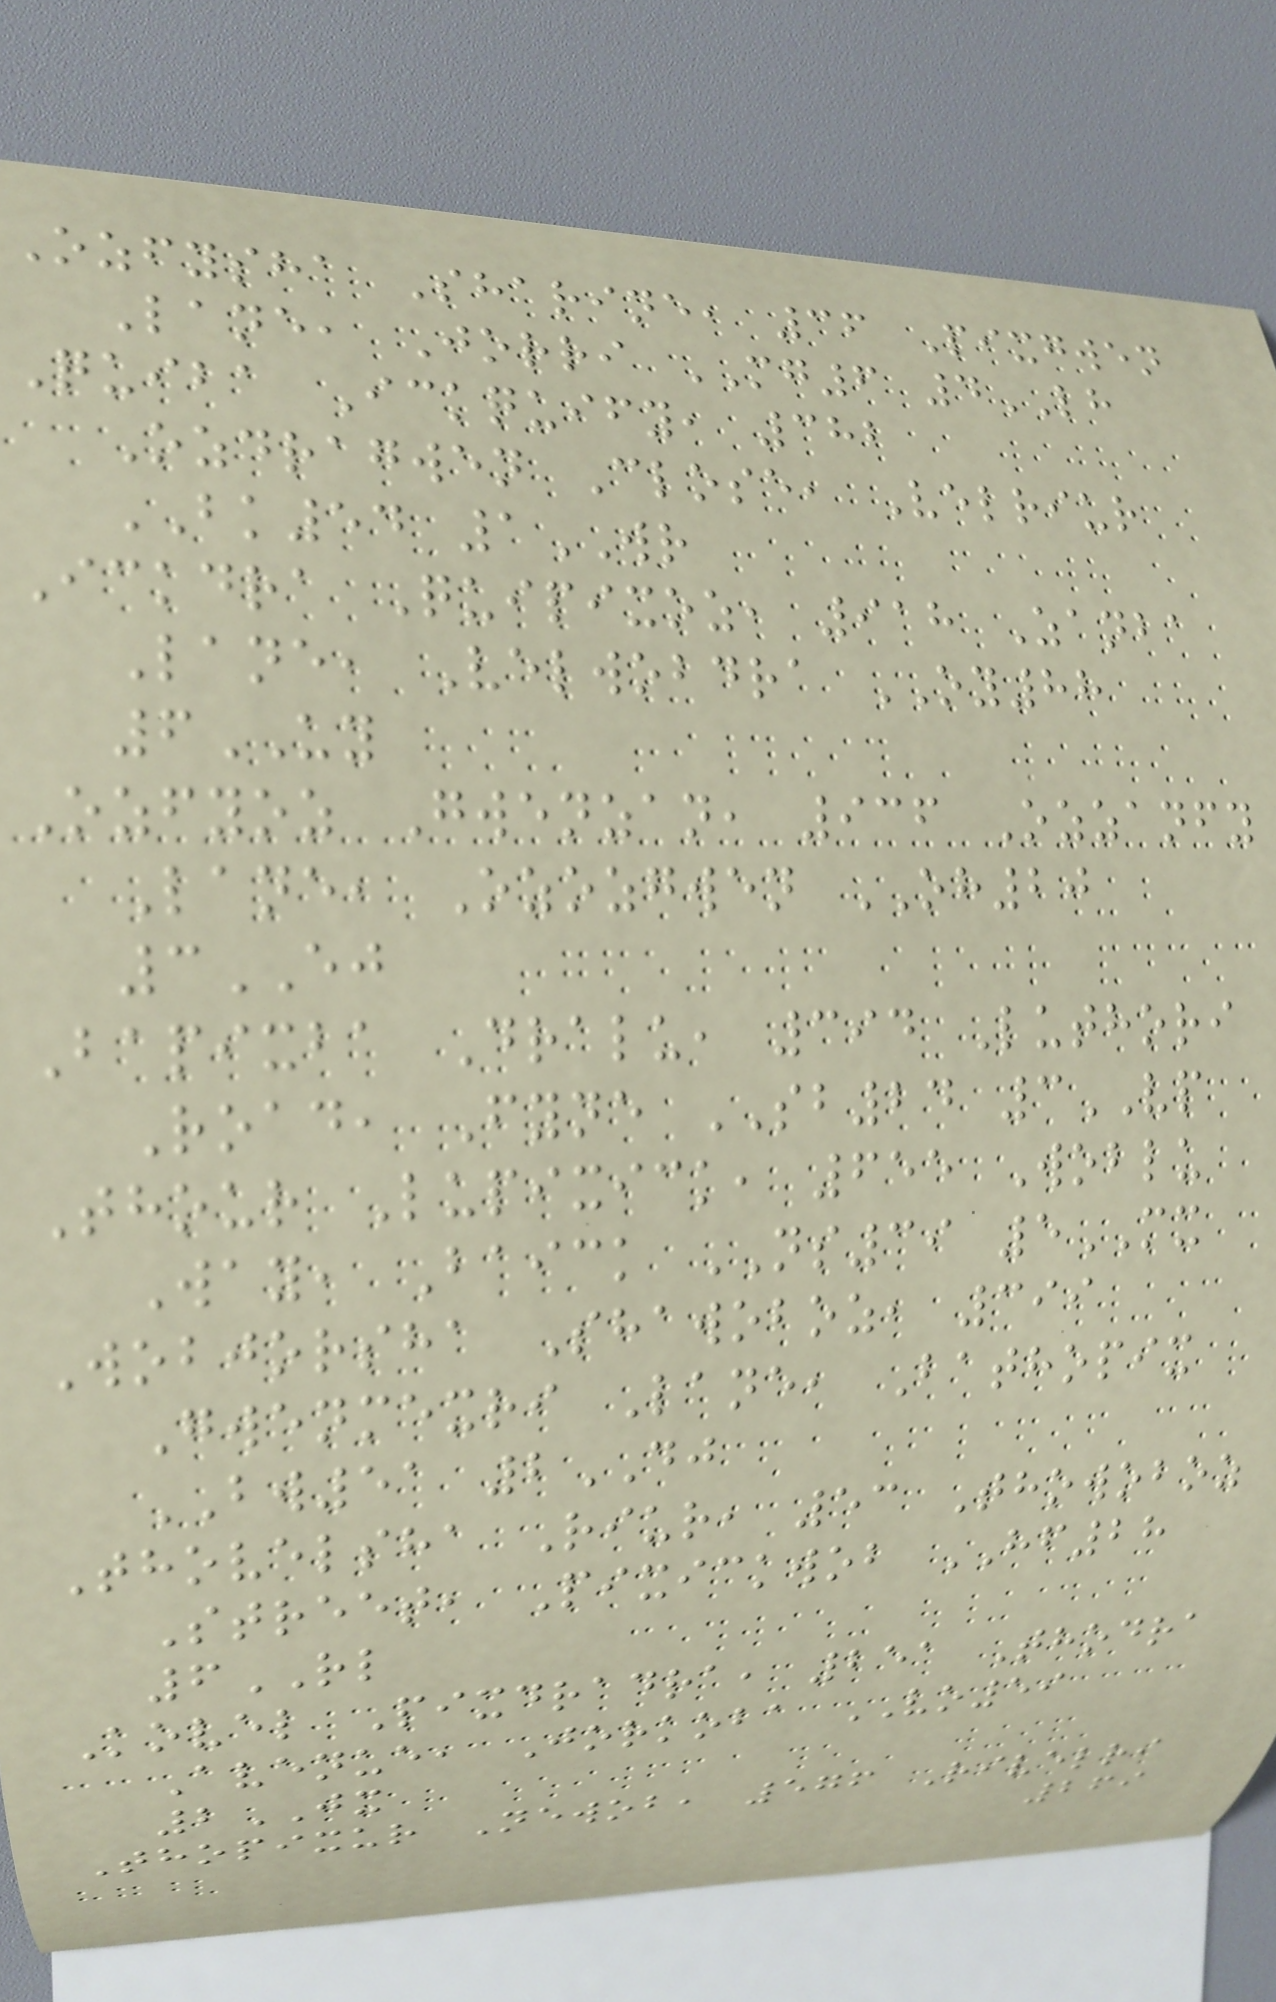Ozfysha Sharine, 36 Pixgwen
Lane, Jorri MG6 4LH
Quiba Ickquify, 382
Ozdragwen Close, Velriur
BK54 1WR
Ickdra Quipixoz, 918 Zanba
Lane, Velwobdra OY88
6UY
Ozfyoz Gwenzan, 936 Ozzanfy
Lane, Ozozgwen OH20
3EJ
Bapixba Dralu, 394 Luthori
Road, Fyne SB24 3VP
Thour Lupixick, 655 Woblu
Way, Baick NS39 5MX
Wobjorsha Shawoboz, 399
Gwenmexri Lane, Bathopix
BW51 2DJ
Thovelsha Riur, 53 Thowoboz
Street, Pixickwob HF28
6RL
Kovel Pixdradra, 251 Thodra
Avenue, Jorkoba VO59
2JX
Thopixur Newob, 576 Rivelri
269
